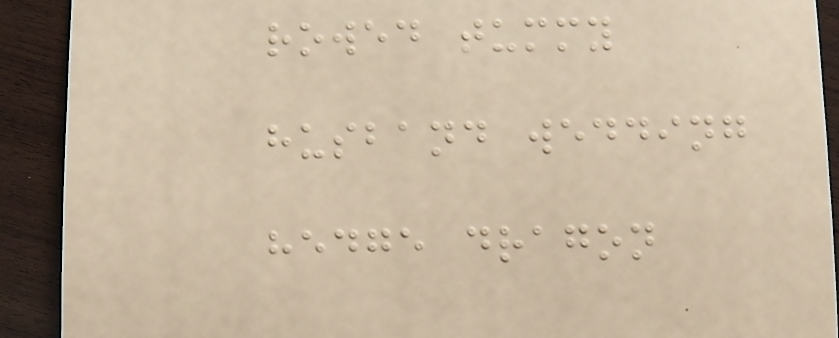rowed tummy
husband wedding
hedge dragon
